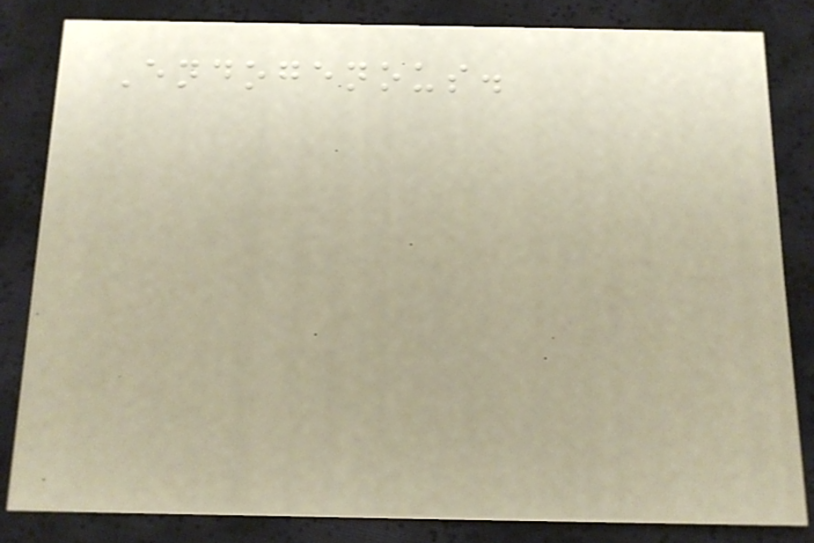Endogenous.
